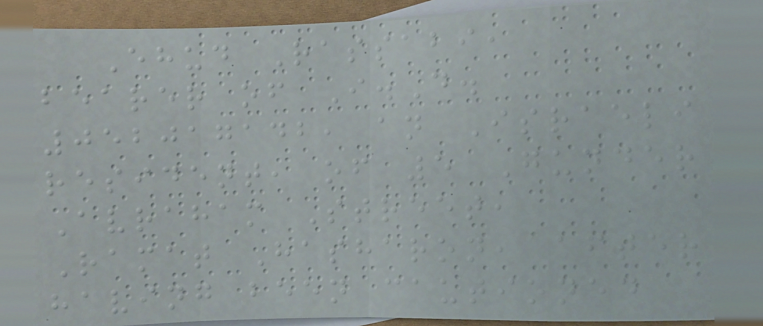Ehud Rassabi,
bearer of I.D.
052017142, an Israeli
resident, of 5 Gunder
Avraham Street,
Ramat Hasharon, after
having been cautioned
